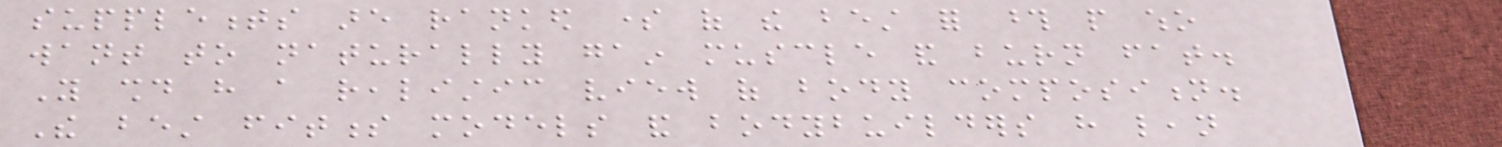supplements are ranked some of the best for those people who
want to naturally gain muscle and burn fat.
You should have a realistic view of body composition.
The best fitness models and bodybuilders have lean
